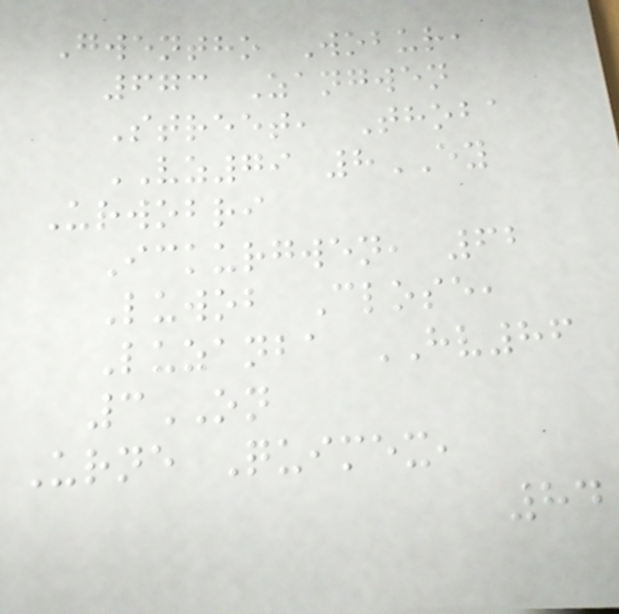Gwentho Wobur,
673 Zangwen
Street, Thoba
VZ79 8EY
Urwobri
Ickurgwen, 62
Luwob Close,
Luzanba HV86
3ON
Urne Quimex,
84
